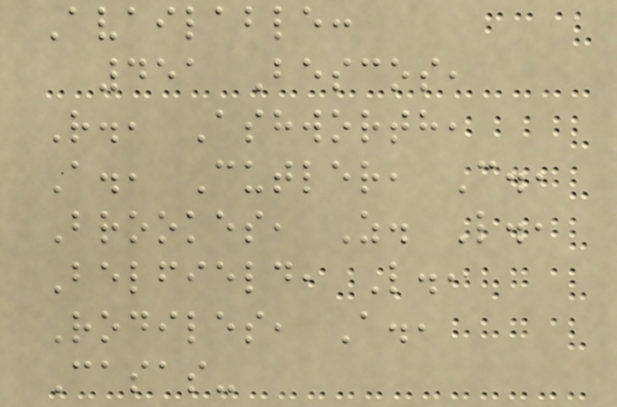Available:
451 Bescos,
R., Ashworth,
A., Cutler, C.,
Brookes, Z. L.,
Belfield, L.,
Rodiles, A.,
Casas-
